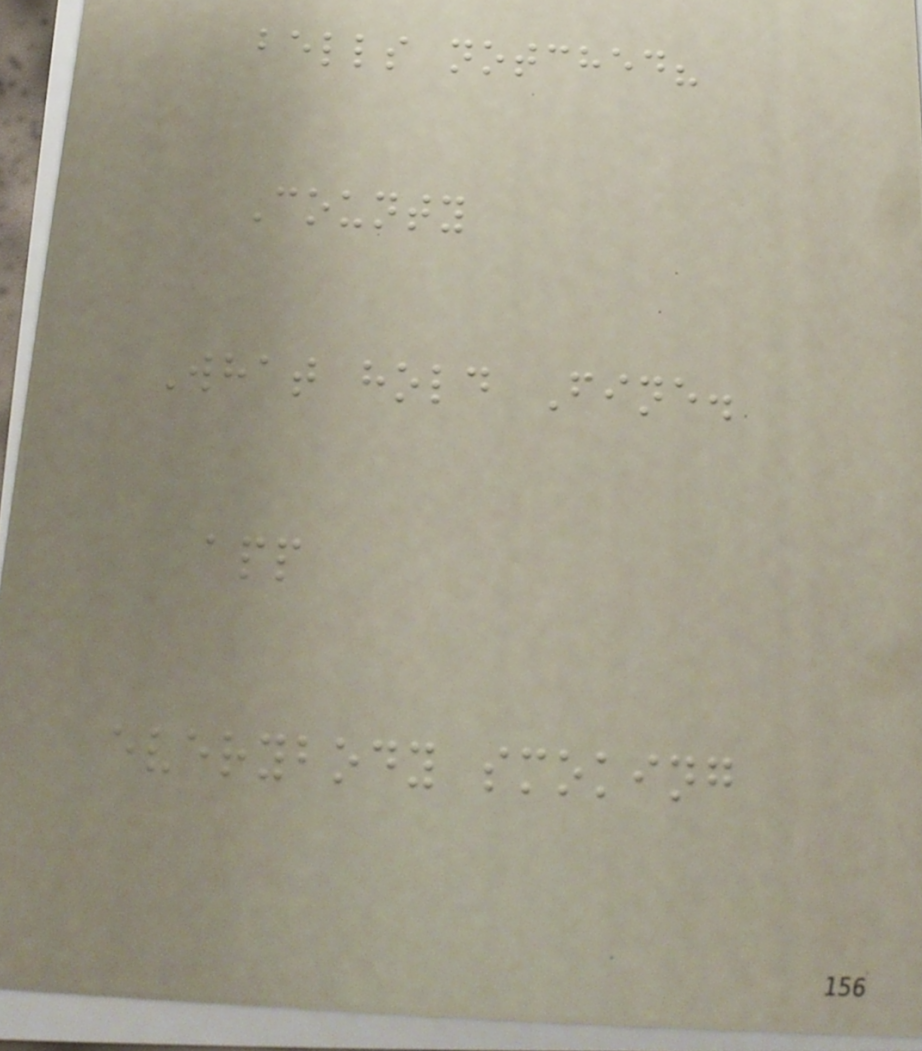bells notched?
County
What hold Fine.
app
everybody smoking
